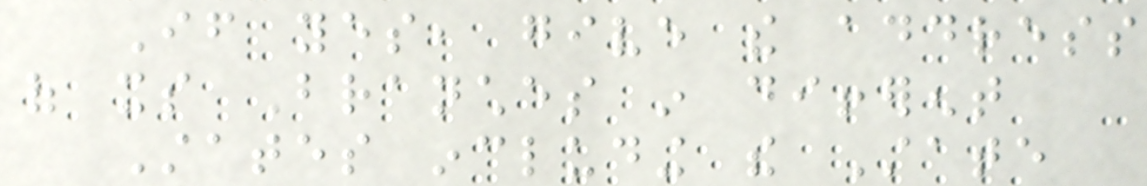If yes, give the address
of its Branches in different
States including the State
